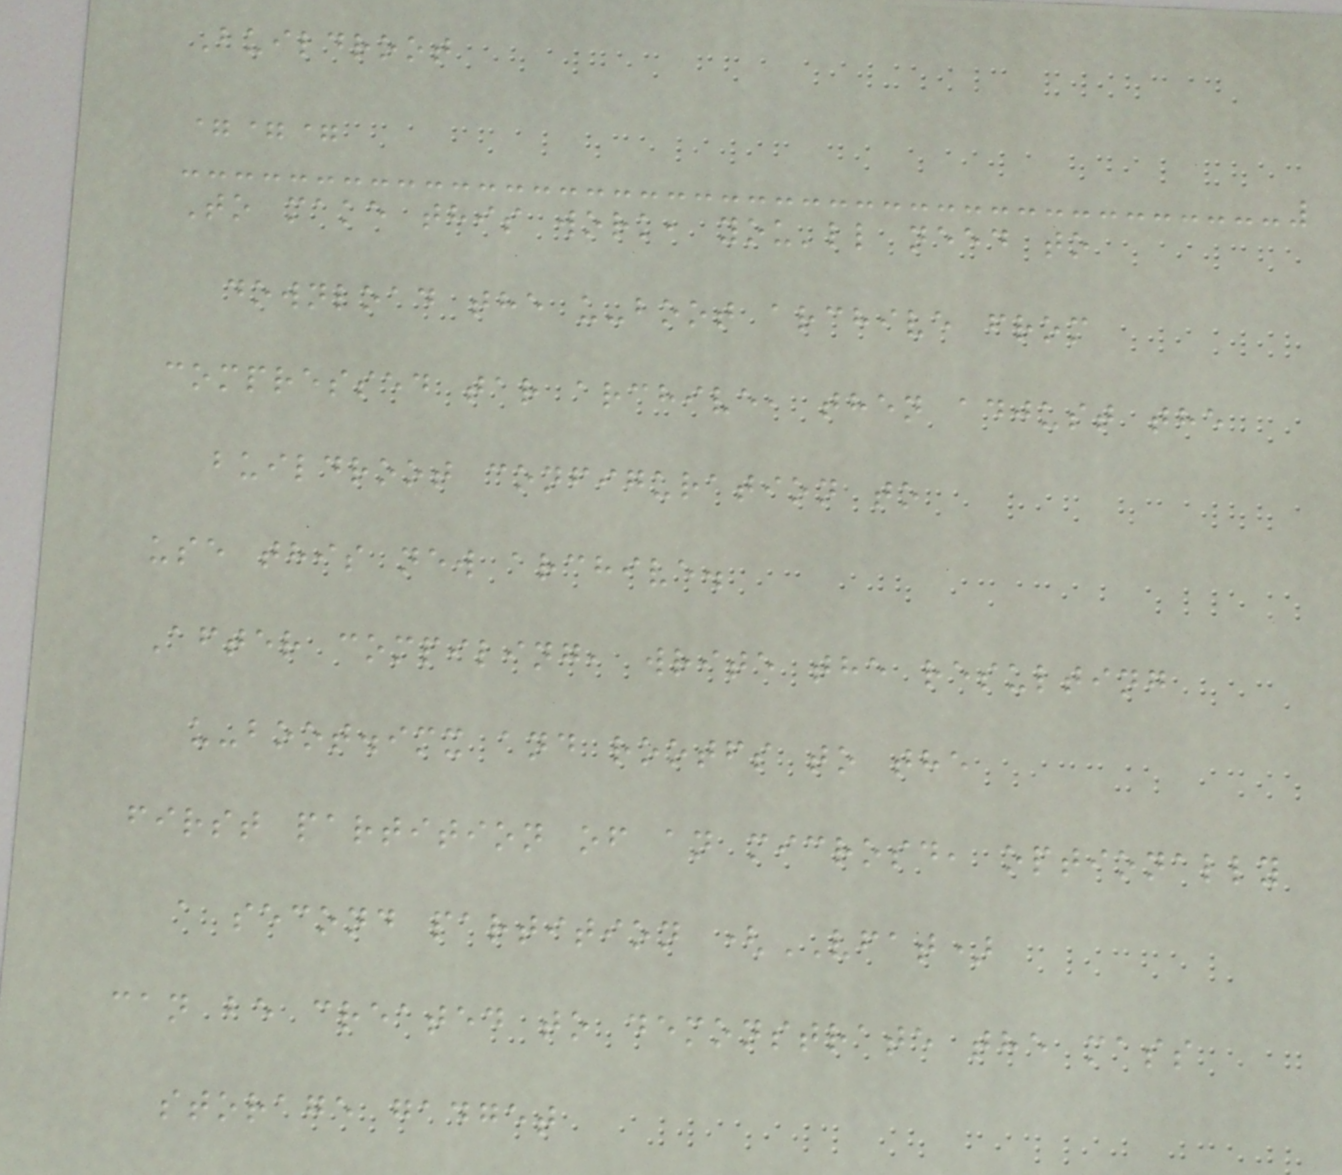Buildroot
===
To make this work, you'll need to
download the u-boot archive from
compressed tar archive, then adjust the
buildroot configuration to
use this new archive.
After compiling, write the resulting
u-boot.imx and rootfs to the
first partition of an microsd, optionally
a second partition (VFAT)
can be created to demonstrate the mass
storage gadget
